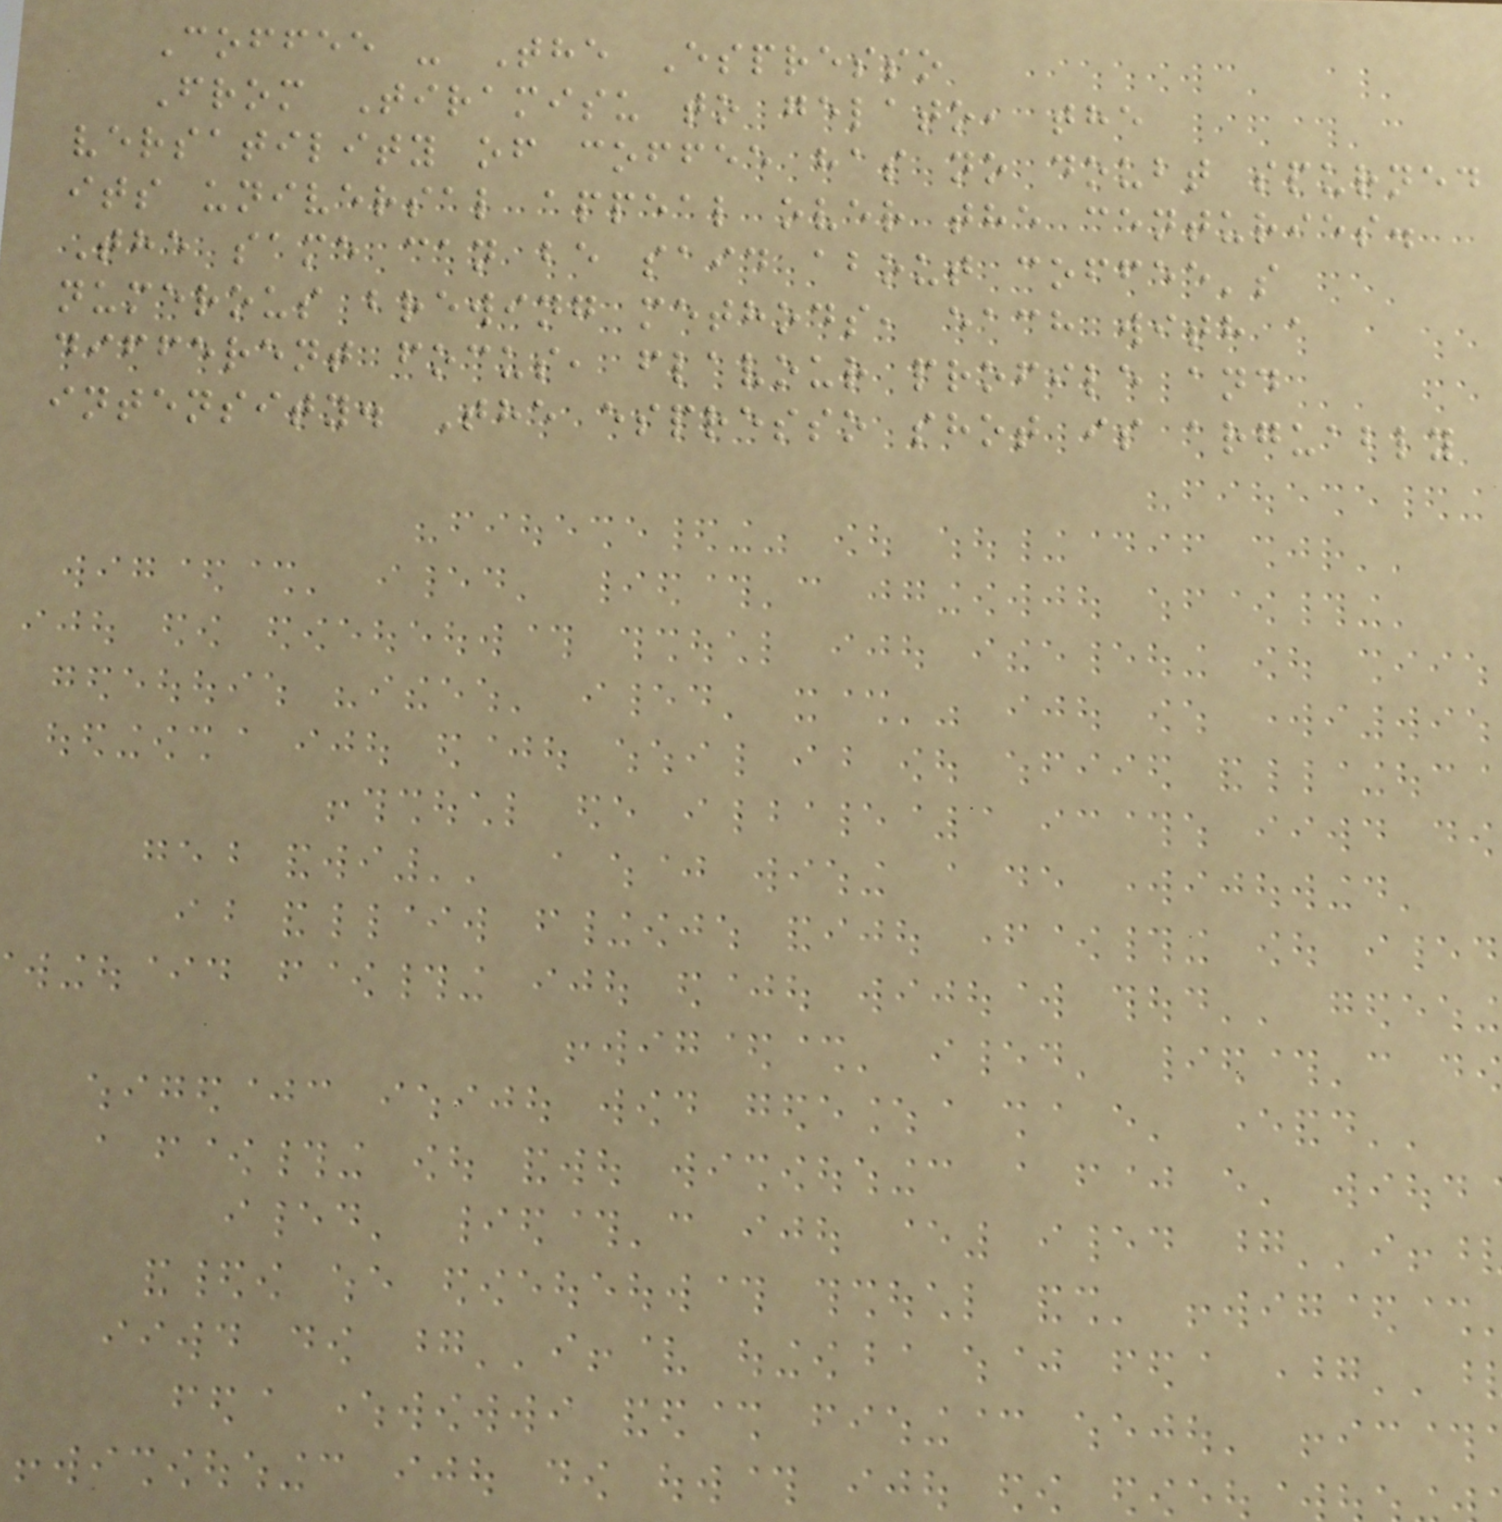Coffee - The Espresso
From Tiramisu to gelato, the
versatility of coffee has no doubt spurned
its universal appeal over the centuries.
The same can be said about coffee's
numerous brewing methods, each with a
different focus, flavour profile and
intensity. The espresso shot is arguably
